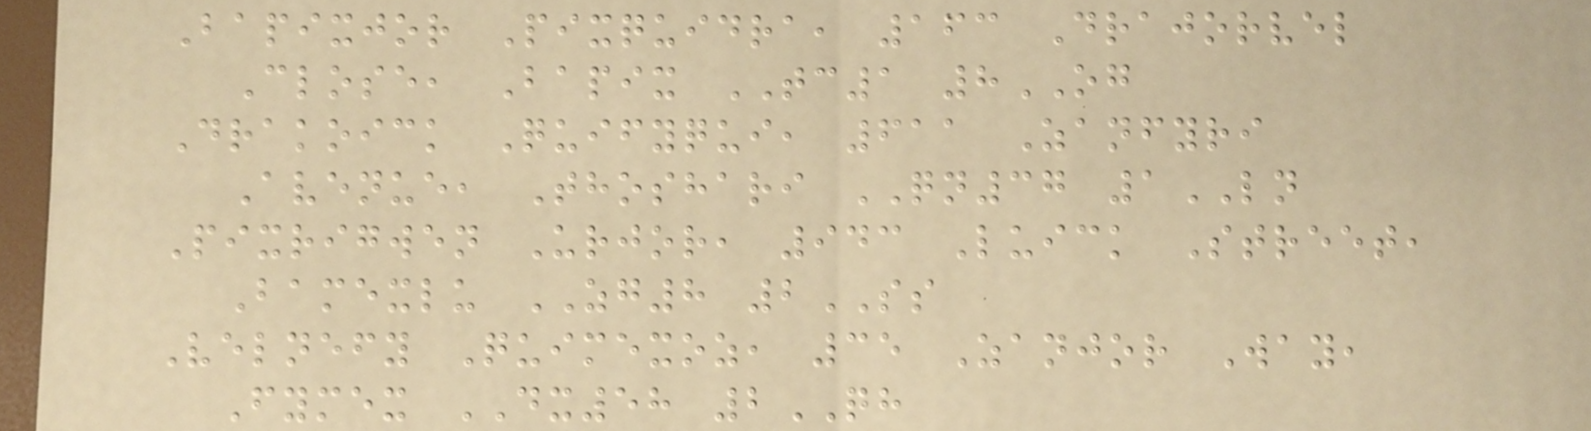Bapixjor Pixquidra, 163 Drajorvel
Close, Bapix TC1 8OG
Drakoick Quifyqui, 611 Zanfyri
Avenue, Thoshari QN37 1LN
Pixrigwen Urjor, 943 Luick Street,
Bamexlu ZG8 2SS
Velnefy Quimexoz, 35 Zanjor Way,
Fymex DX58 2QH
